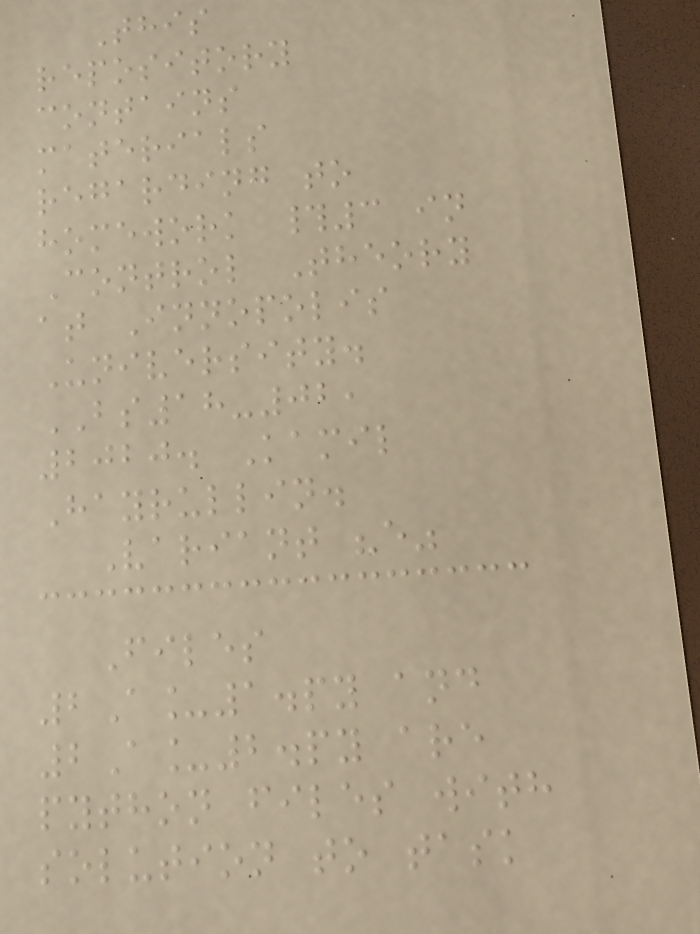This
repository
contains
materials
regarding to
homework #3 in
Control Theory
at Innopolis
University.
BS18-02,
2020. Kamil
Hayrullin.
Variant "e"
Files
2A_1.py and
2A_2.py are
python files with
solution to task
